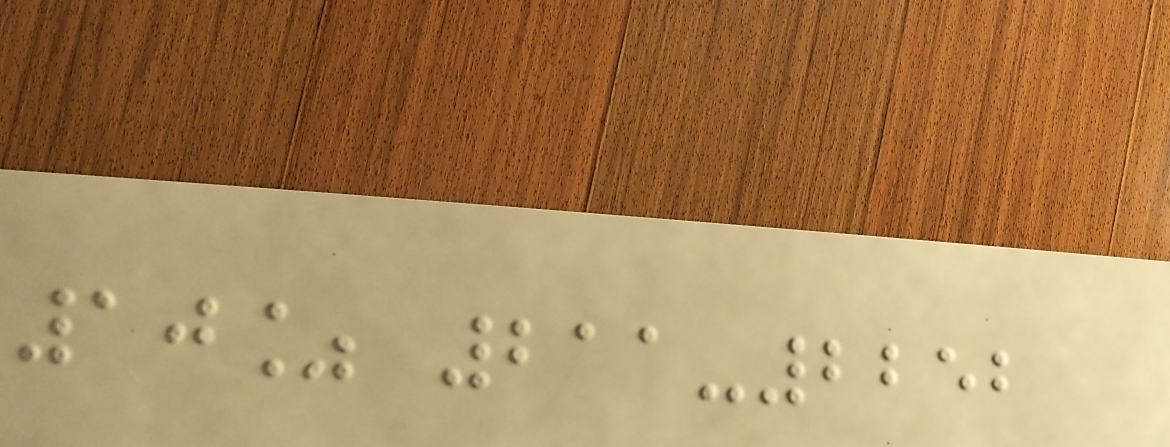10% 211-2252
